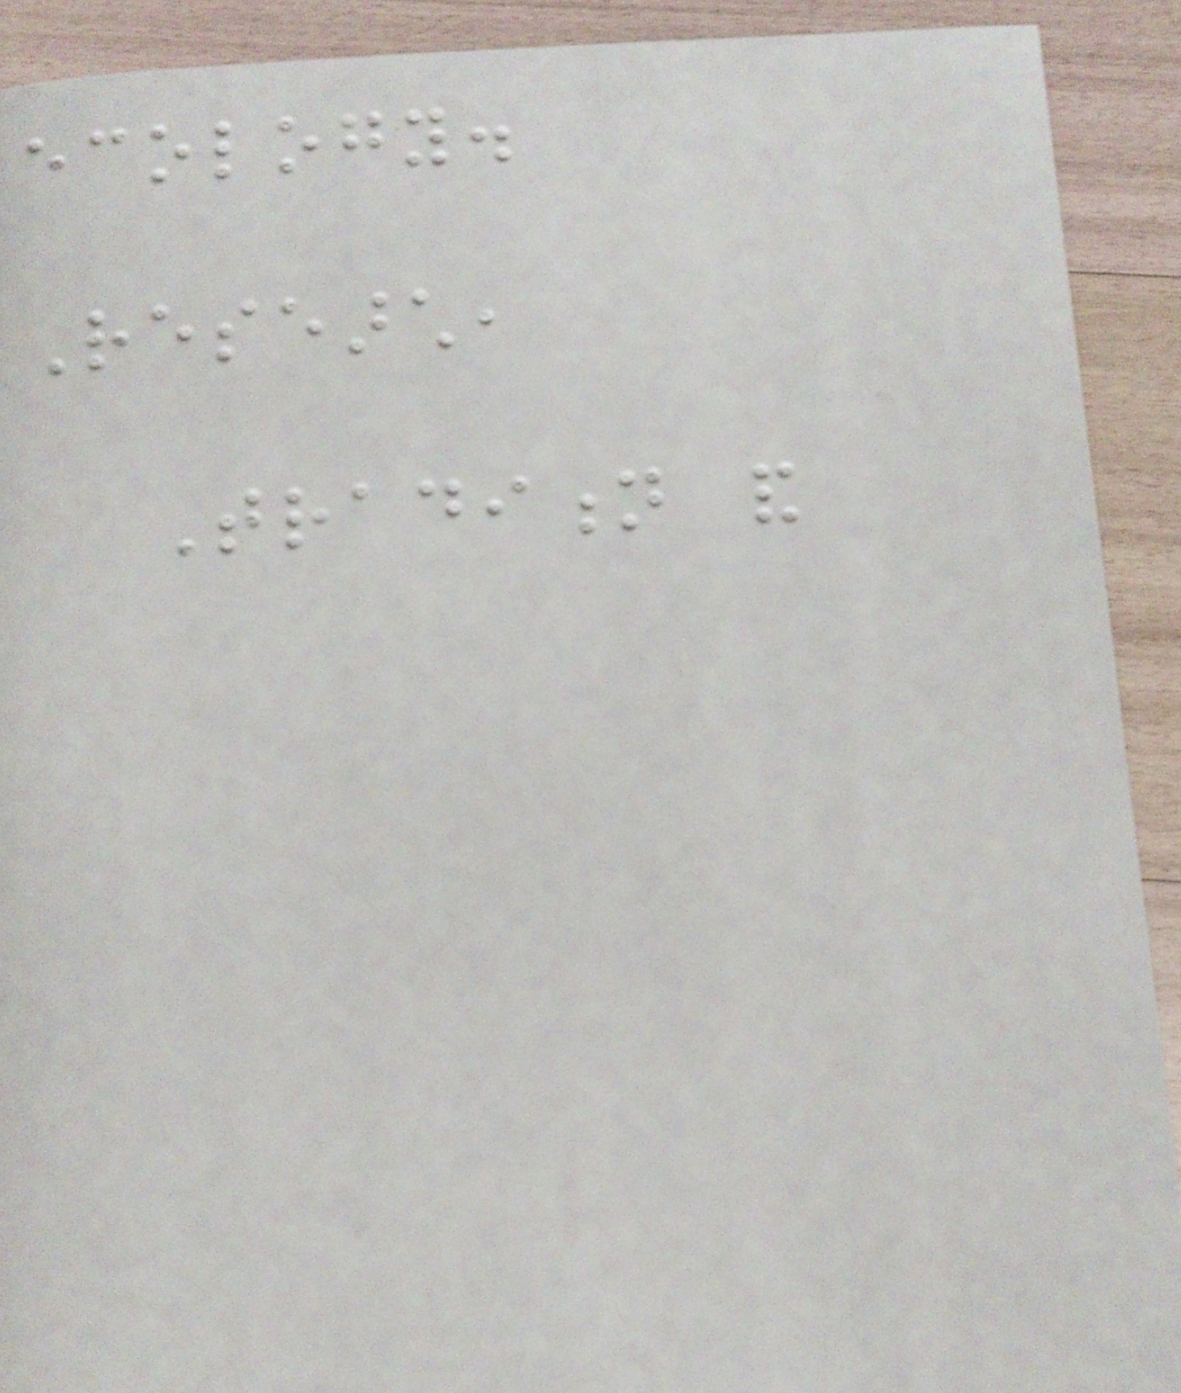ecology.
Research,
Tradition and
